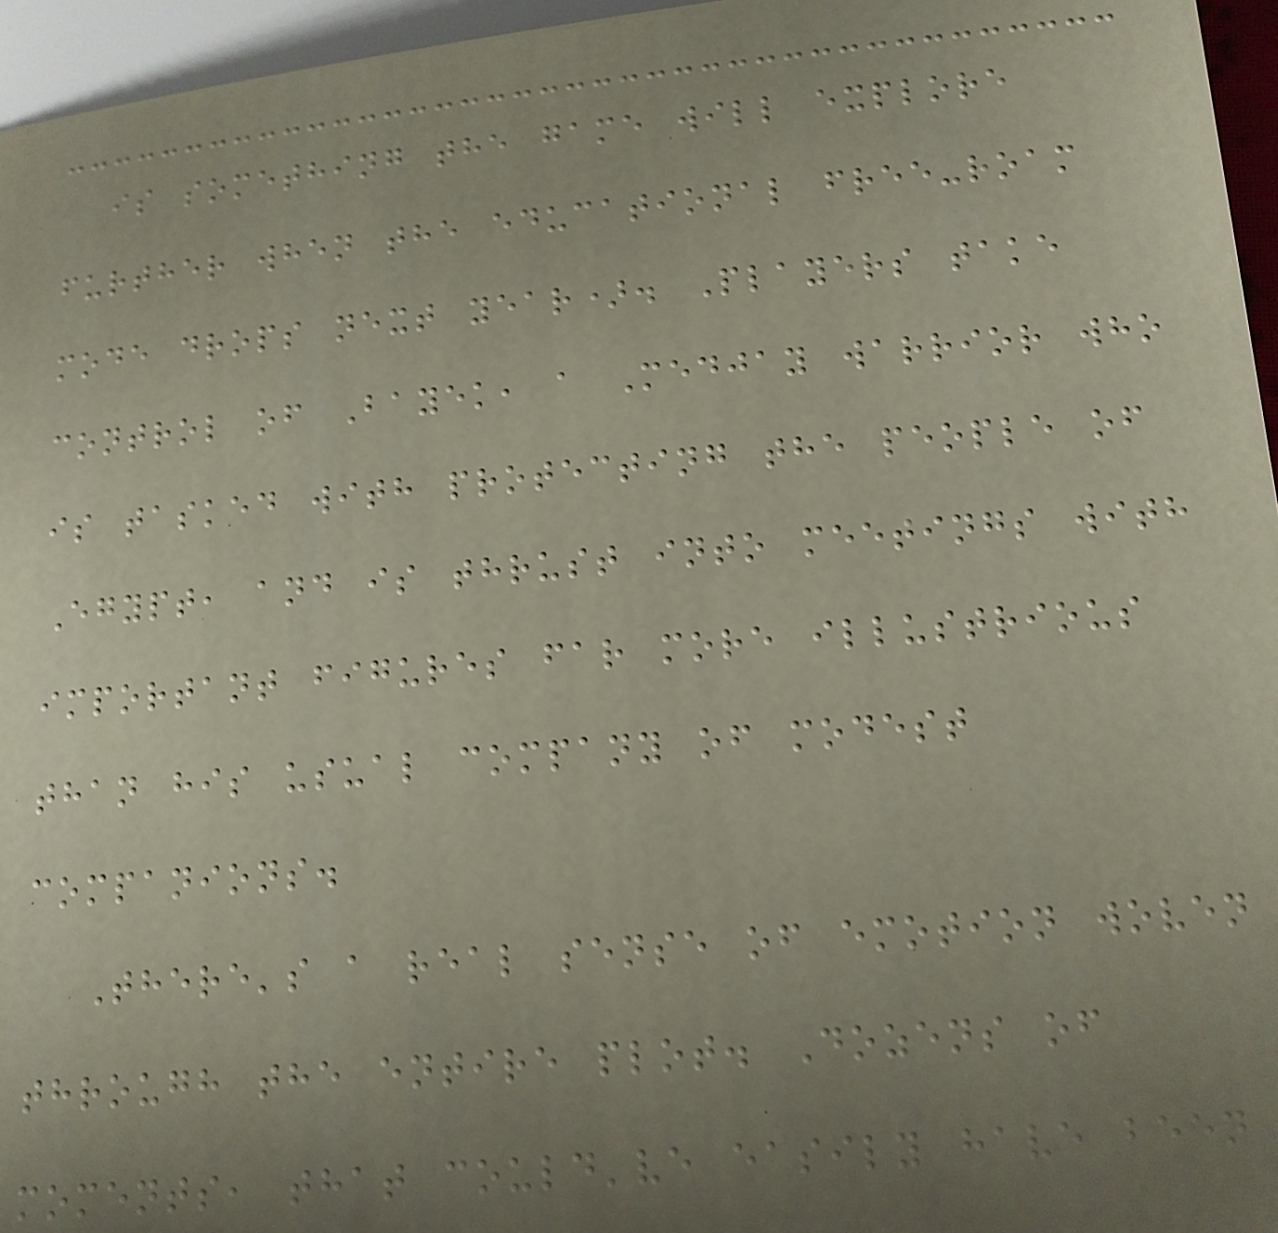is something the game will explore
further when the educational free-roam
mode drops next year). Players take
control of Bayek, a Medjay warrior who
is tasked with protecting the people of
Egypt, and is thrust into meetings with
important figures far more illustrious
than his usual company of modest
companions.
There's a real sense of emotion woven
through the entire plot. Dozens of
moments, that could've easily have been
